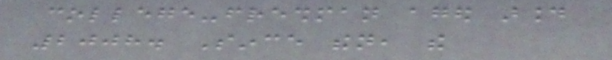college-freshman aged around
2008. Since then, the
